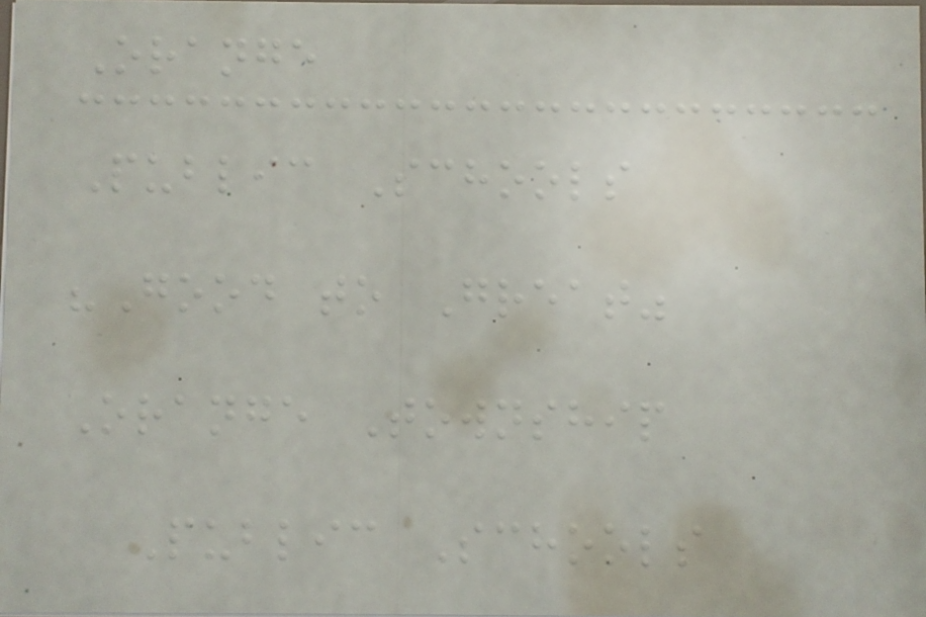Orange
Public Schools
"Good to Great"
Orange Township
Public Schools
